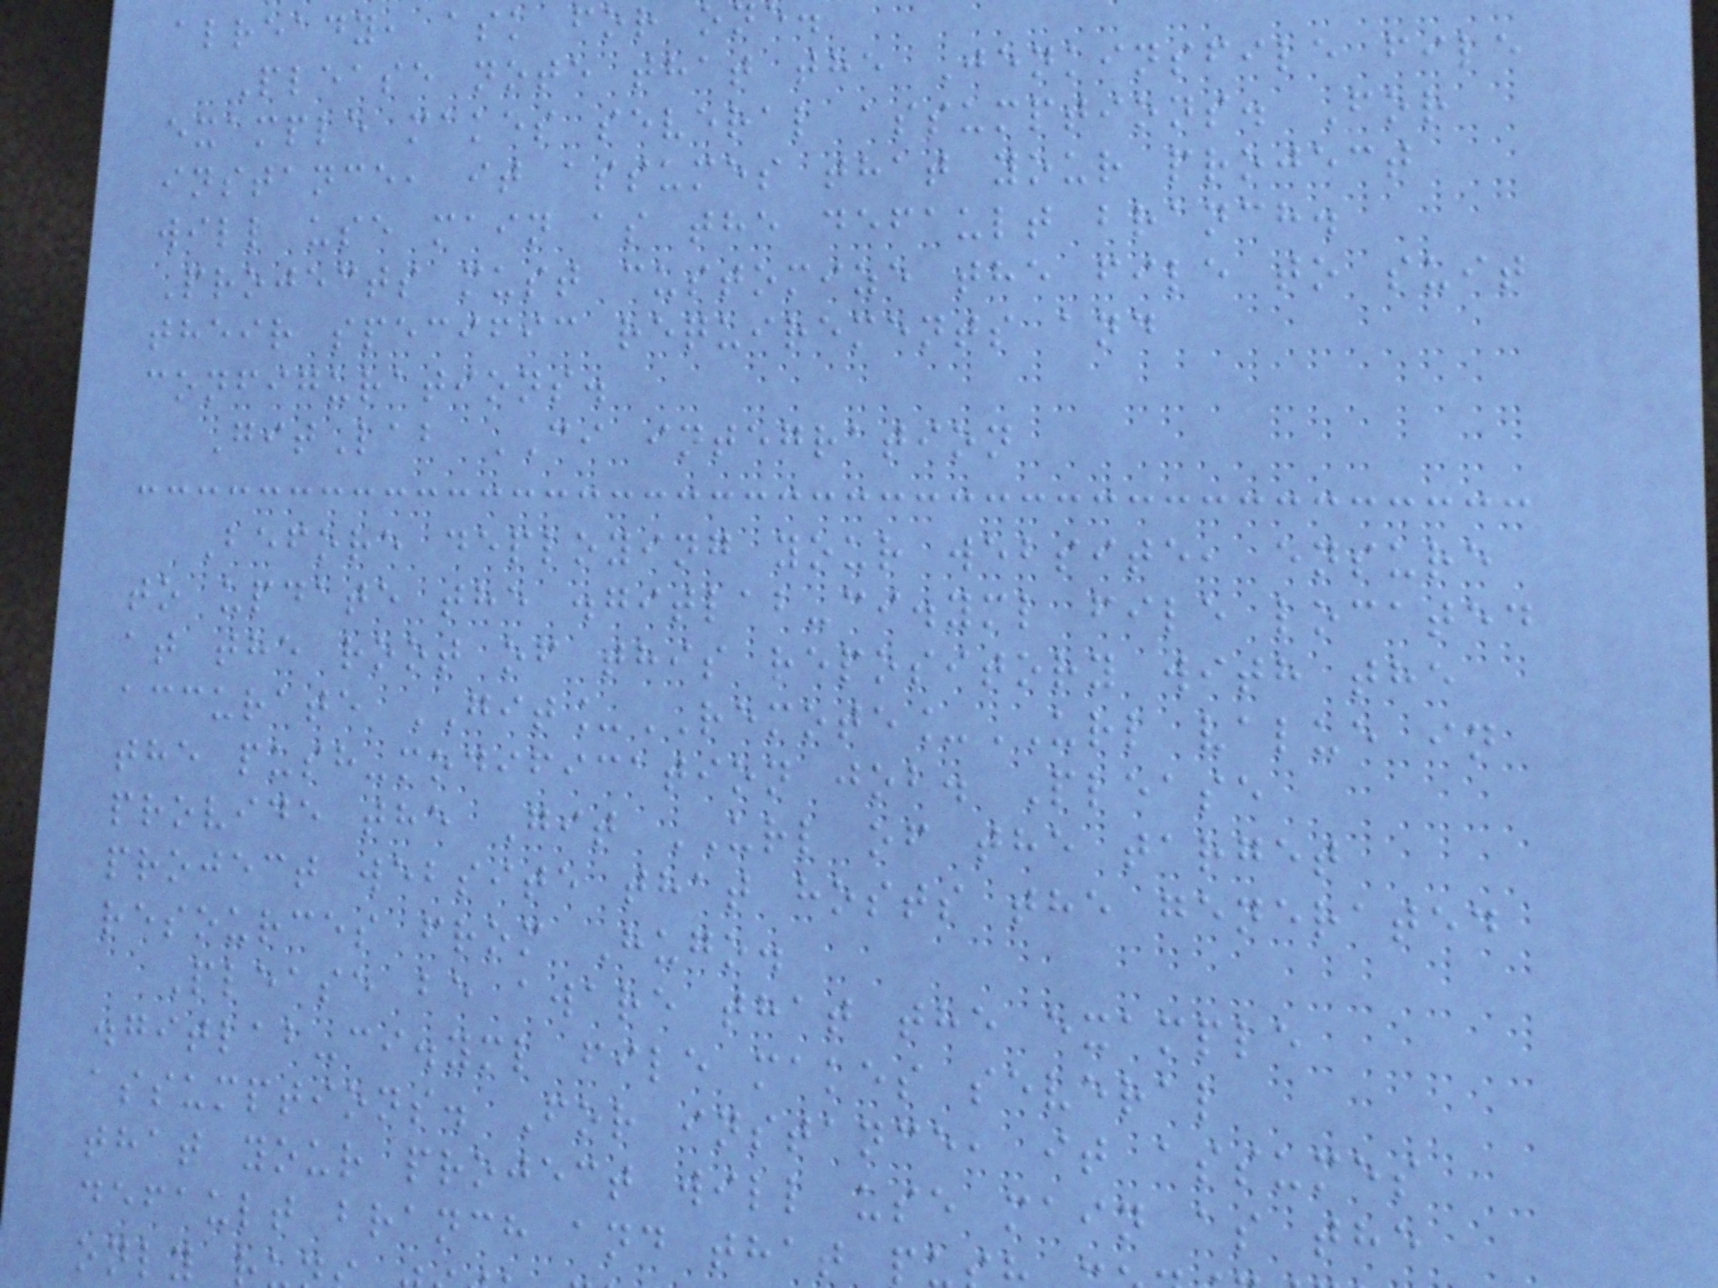already, ask for one
Please note that the Jenkinsfile file
example makes several assumptions. For
instance, it assumes that your project
will use main as the default branch.
Projects must customize the file to suit
their specific requirements and
configurations.
GitLab CI integration
Before deploying your website, ensure
to update the .gitlab-ci.yml file located
at the root of this repository with the
accurate GIT_REMOTE_URL value in
the push-modification job. Please
provide the Git URL of the target
project website that hosts the generated
resources from Hugo.
Please be aware that the example
.gitlab-ci.yml file makes several
assumptions. For instance, it assumes
that your project will use main as the
default branch and that p
